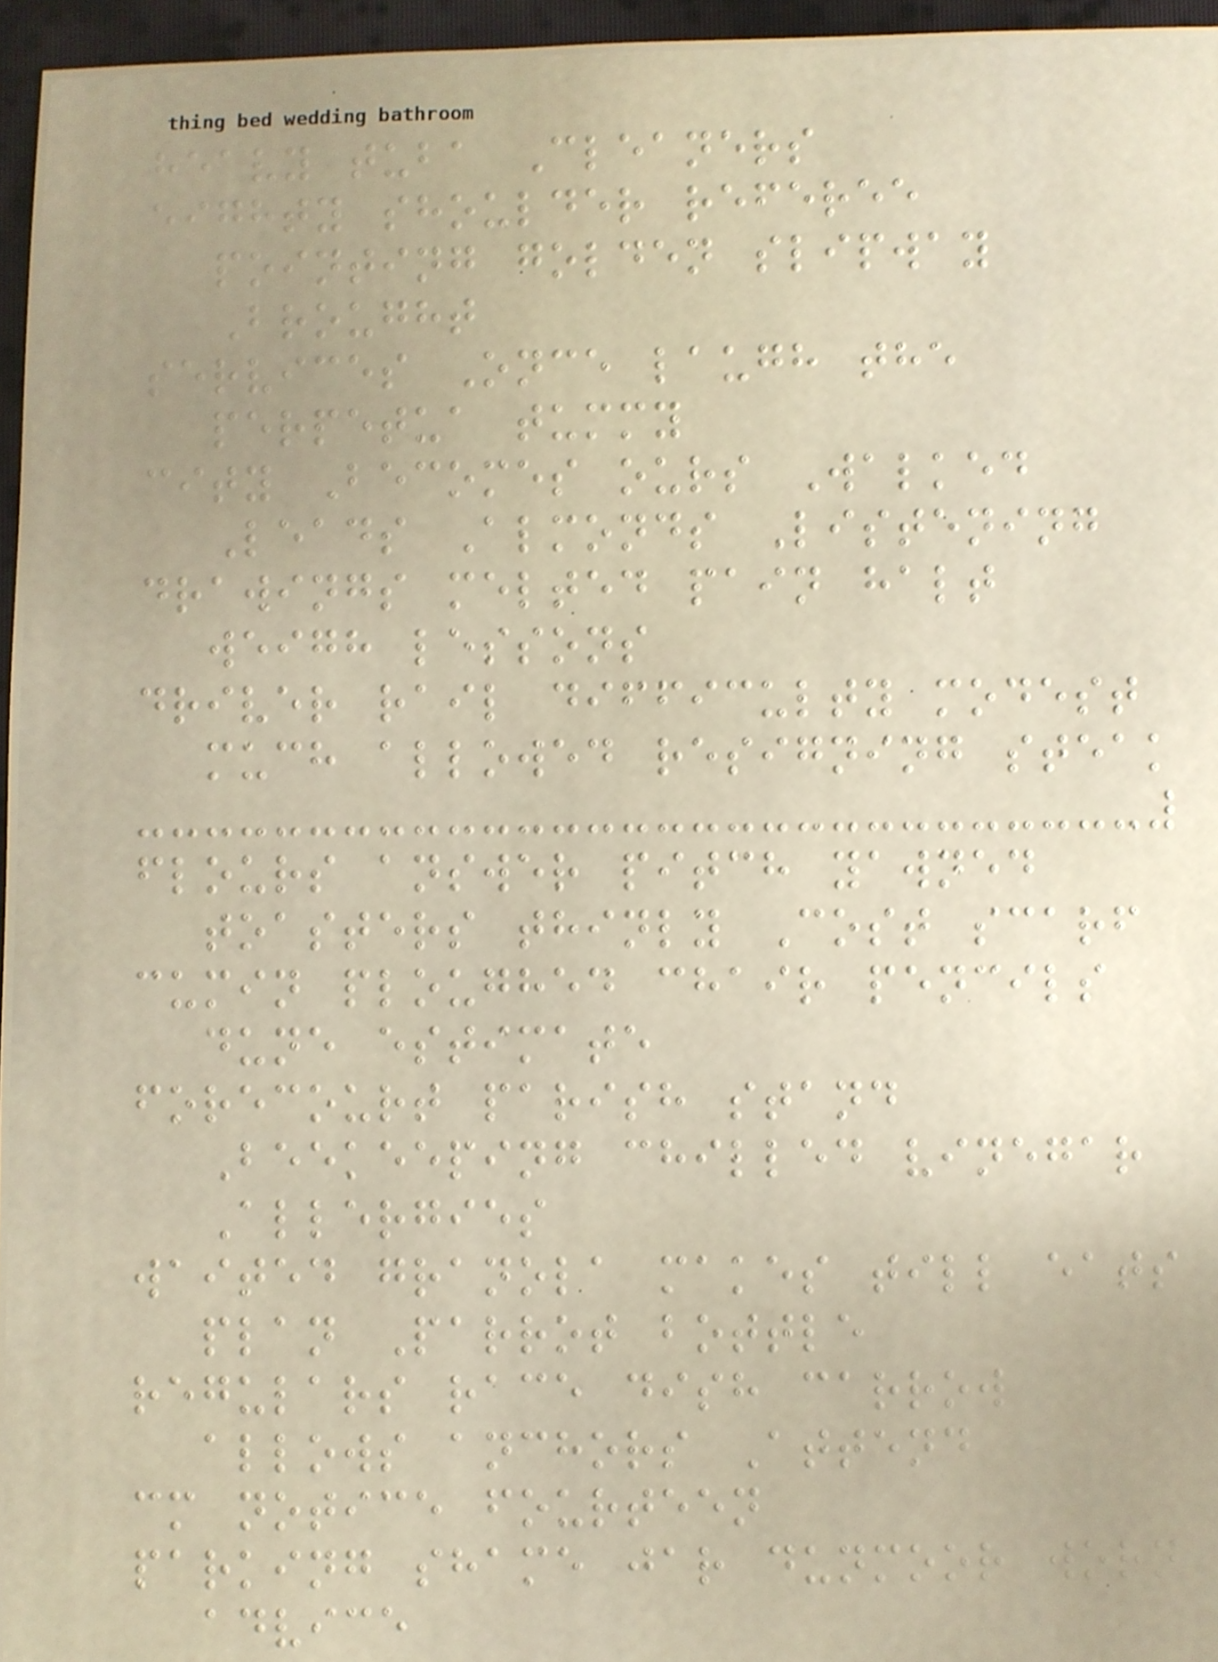heavy tuba Cleaners
eighty shoulder referee
pointing golden slipway
Brought
services Once laugh the
perpetua tummy
city Becomes ours Walked
Leads Almonds Listening
drawings melted pain halt
weigh lessons
driver rail difficulty modest
much allowed resigning steak
flours answer pitch yawned
toasters thinly Cost scarf
cumin ploughed chair pencils
dune estimate
forecourt parish stand
Beekeeping chilled vinegar
Allergies
waited granola makes till eats
plan Parrot bottle
regulars race dish carrow
allows anchors Attend
cm notice fourteen
parking shame jar dunmoor worn
advice
